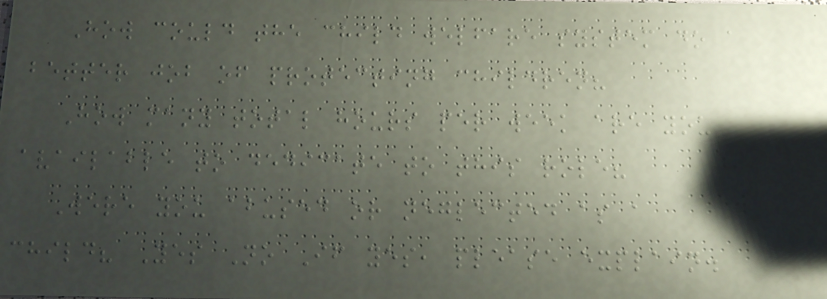How could the child welfare system do a
better job of protecting children?
How many total hours per week are you
available to dedicate to this role?
Were you abused or neglected as a
child? Yes No If yes, please explain.
